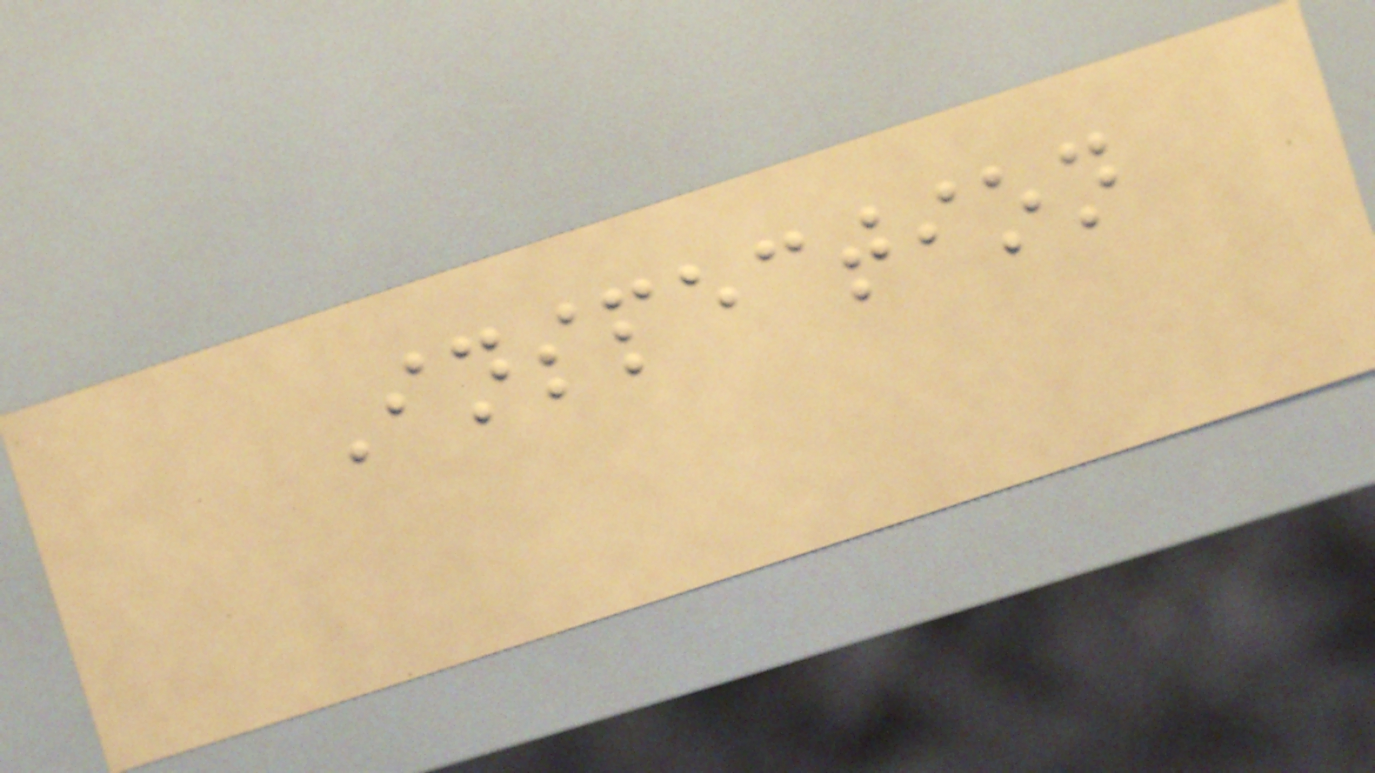Inspection
